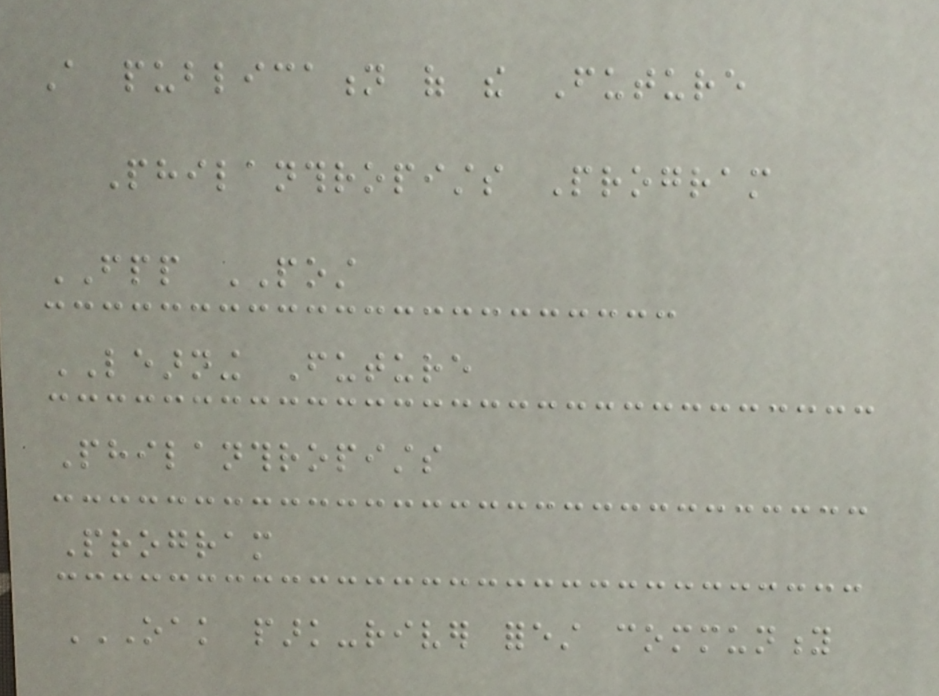A publication of the Future
Philanthropists Program
FPP POST
LEARNING Future
Philanthropists
Program
OAK PARK-RIVER FOREST COMMUNITY
